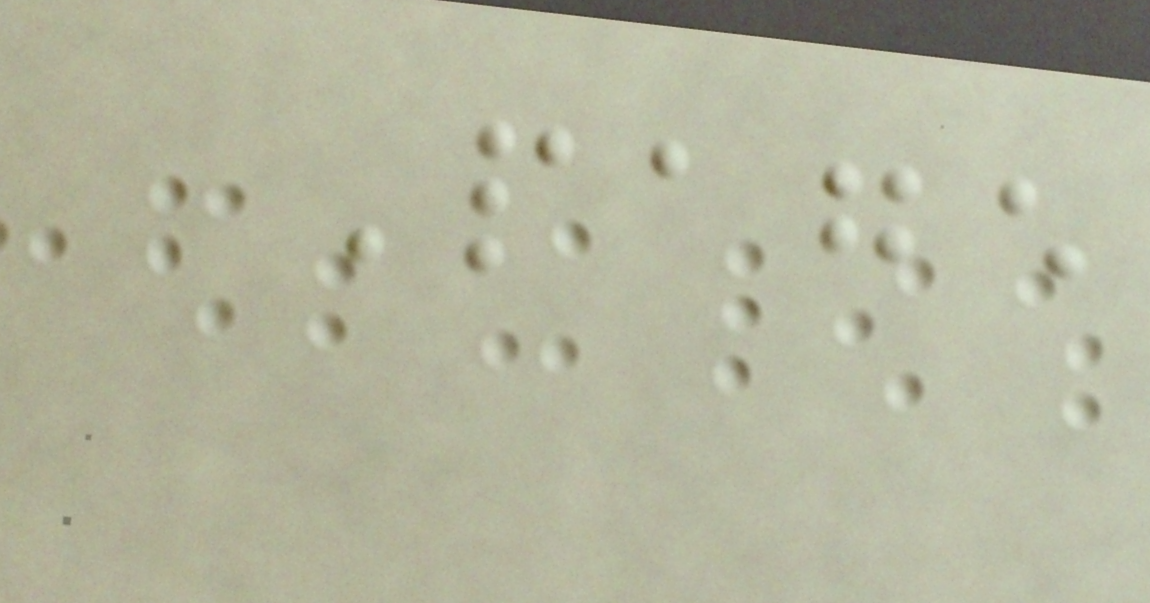Page
